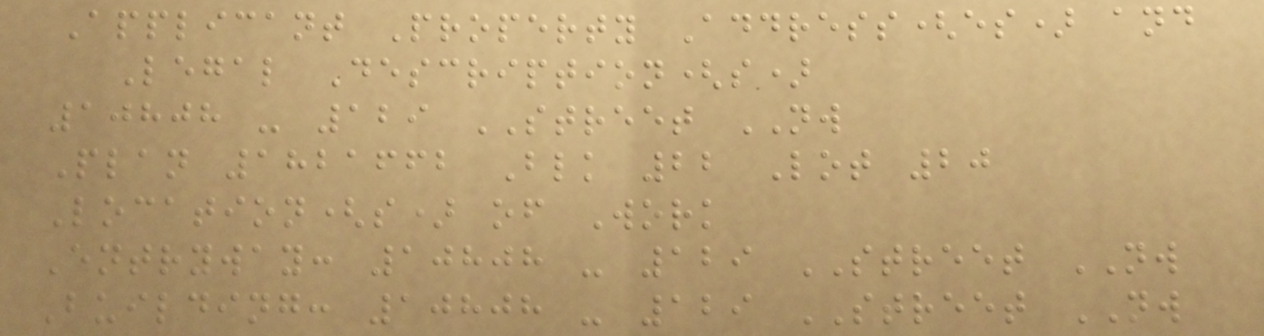Applicant Property Address(es) and
Legal Description(s)
10808 - 129 STREET NW
Plan 1821662 Blk 22 Lot 20
Location(s) of Work
Entryway: 10808 - 129 STREET NW
Building: 10808 - 129 STREET NW
